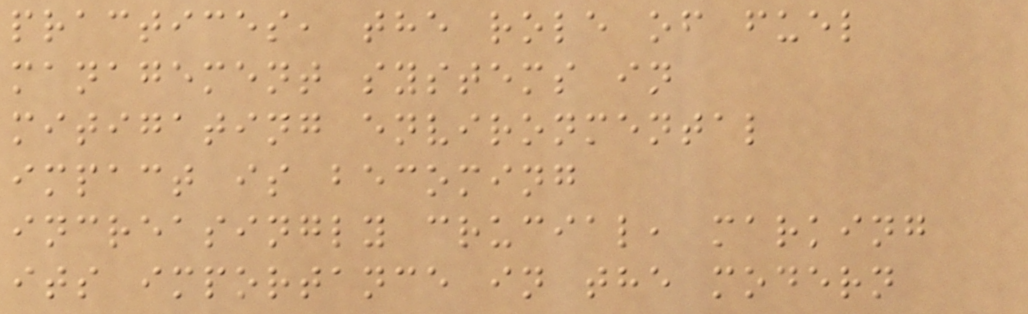practices, the role of fuel
management systems in
mitigating environmental
impact is becoming
increasingly crucial, marking
its importance in the modern
